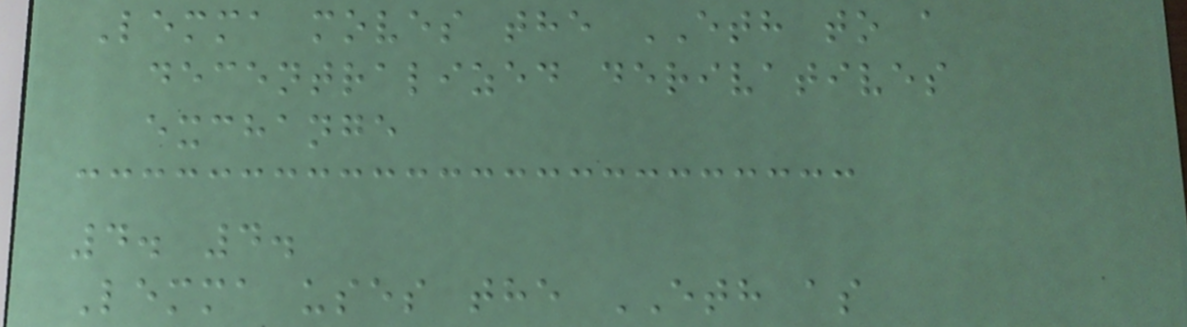Lemma moves the ETH to a
decentralized derivatives
exchange
4. 4.
Lemma uses the ETH as
